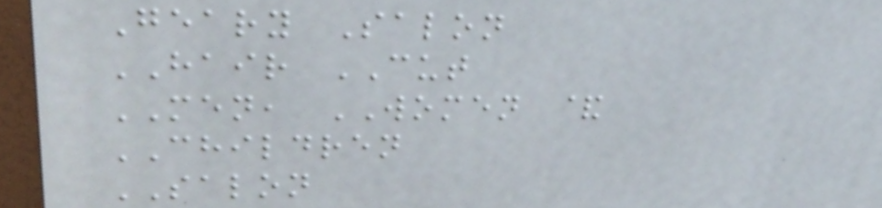Geary Salon
HAIR CUT
MEN, WOMEN &
CHILDREN
SALON
